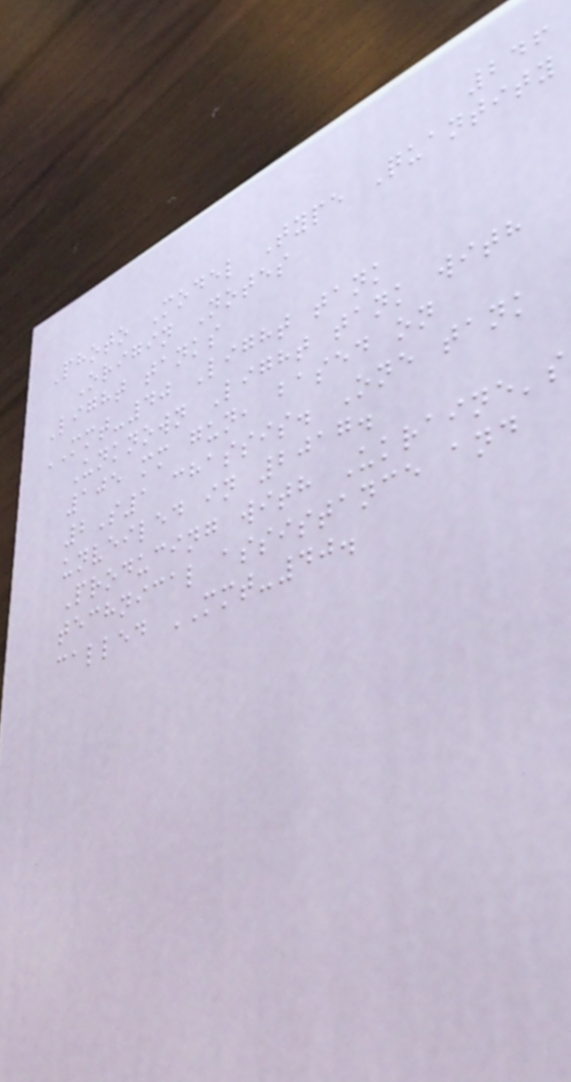246
Photo Model Type Quantity
Origin Notes
Light tanks
MMT-40 Light tank
Unknown Light tank with
105 mm gun, based on
2S1 chassis. One tank
unveiled in 2017.
Producing with Ukraine's
technical assistance and
called MMT-40.
